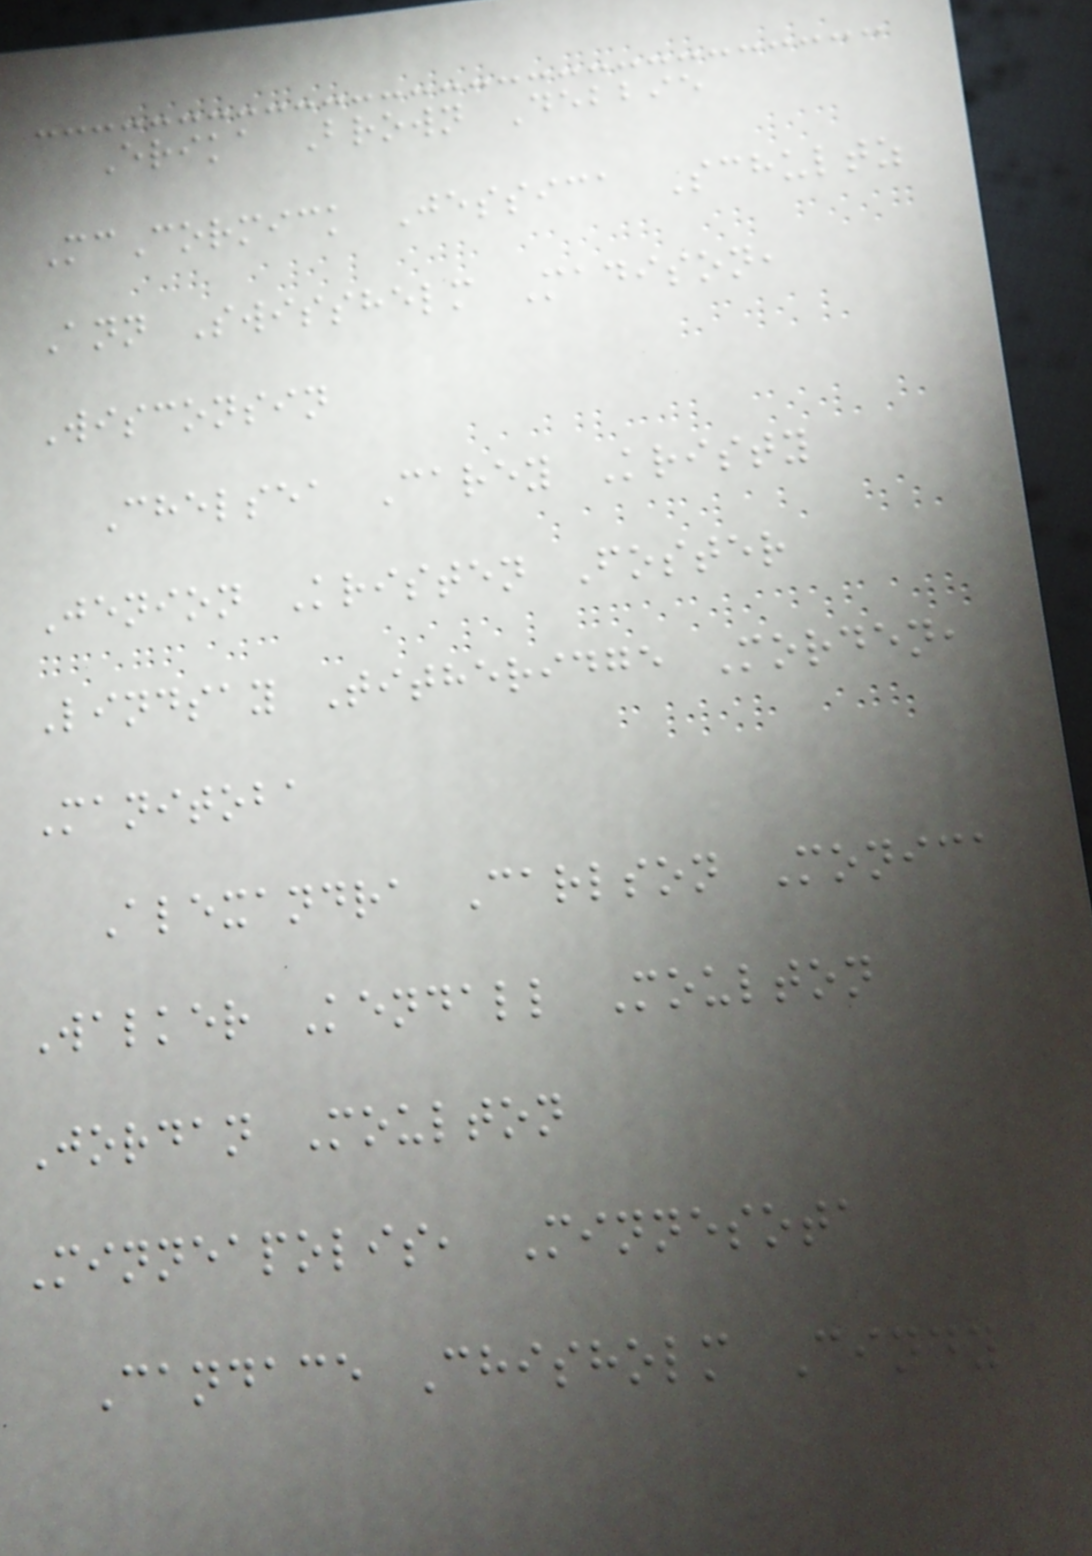Erika Brown Debbie
McCormick Jessica Schultz
Ann Swisshelm Madison,
Wisconsin
Chelsea Carey Kristy
Jenion Kristen Foster
Lindsay Titheridge Morden,
Manitoba
Alexandra Carlson Monica
Walker Kendall Moulton
Jordan Moulton
Minneapolis, Minnesota
Candace Chisholm Cindy
